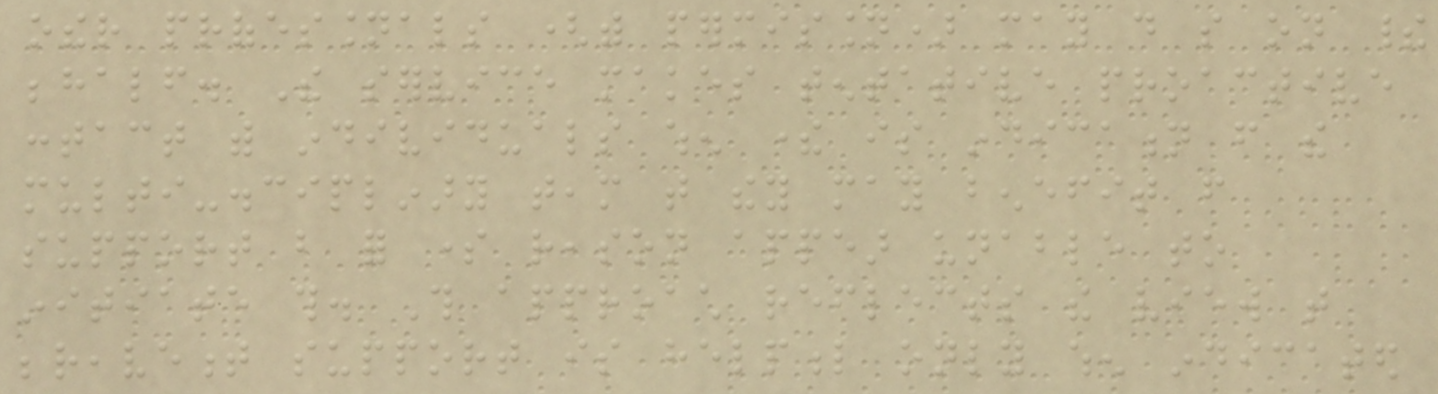other professionals (with permission) may do so on their
behalf. The service makes tentative proactive
contact with individuals when there is indication from the
multi-disciplinary team that they may benefit from
support but for some reason appear unable to
initiate this. This approach reflects the view that
bereavement support is helpful only when indicated
